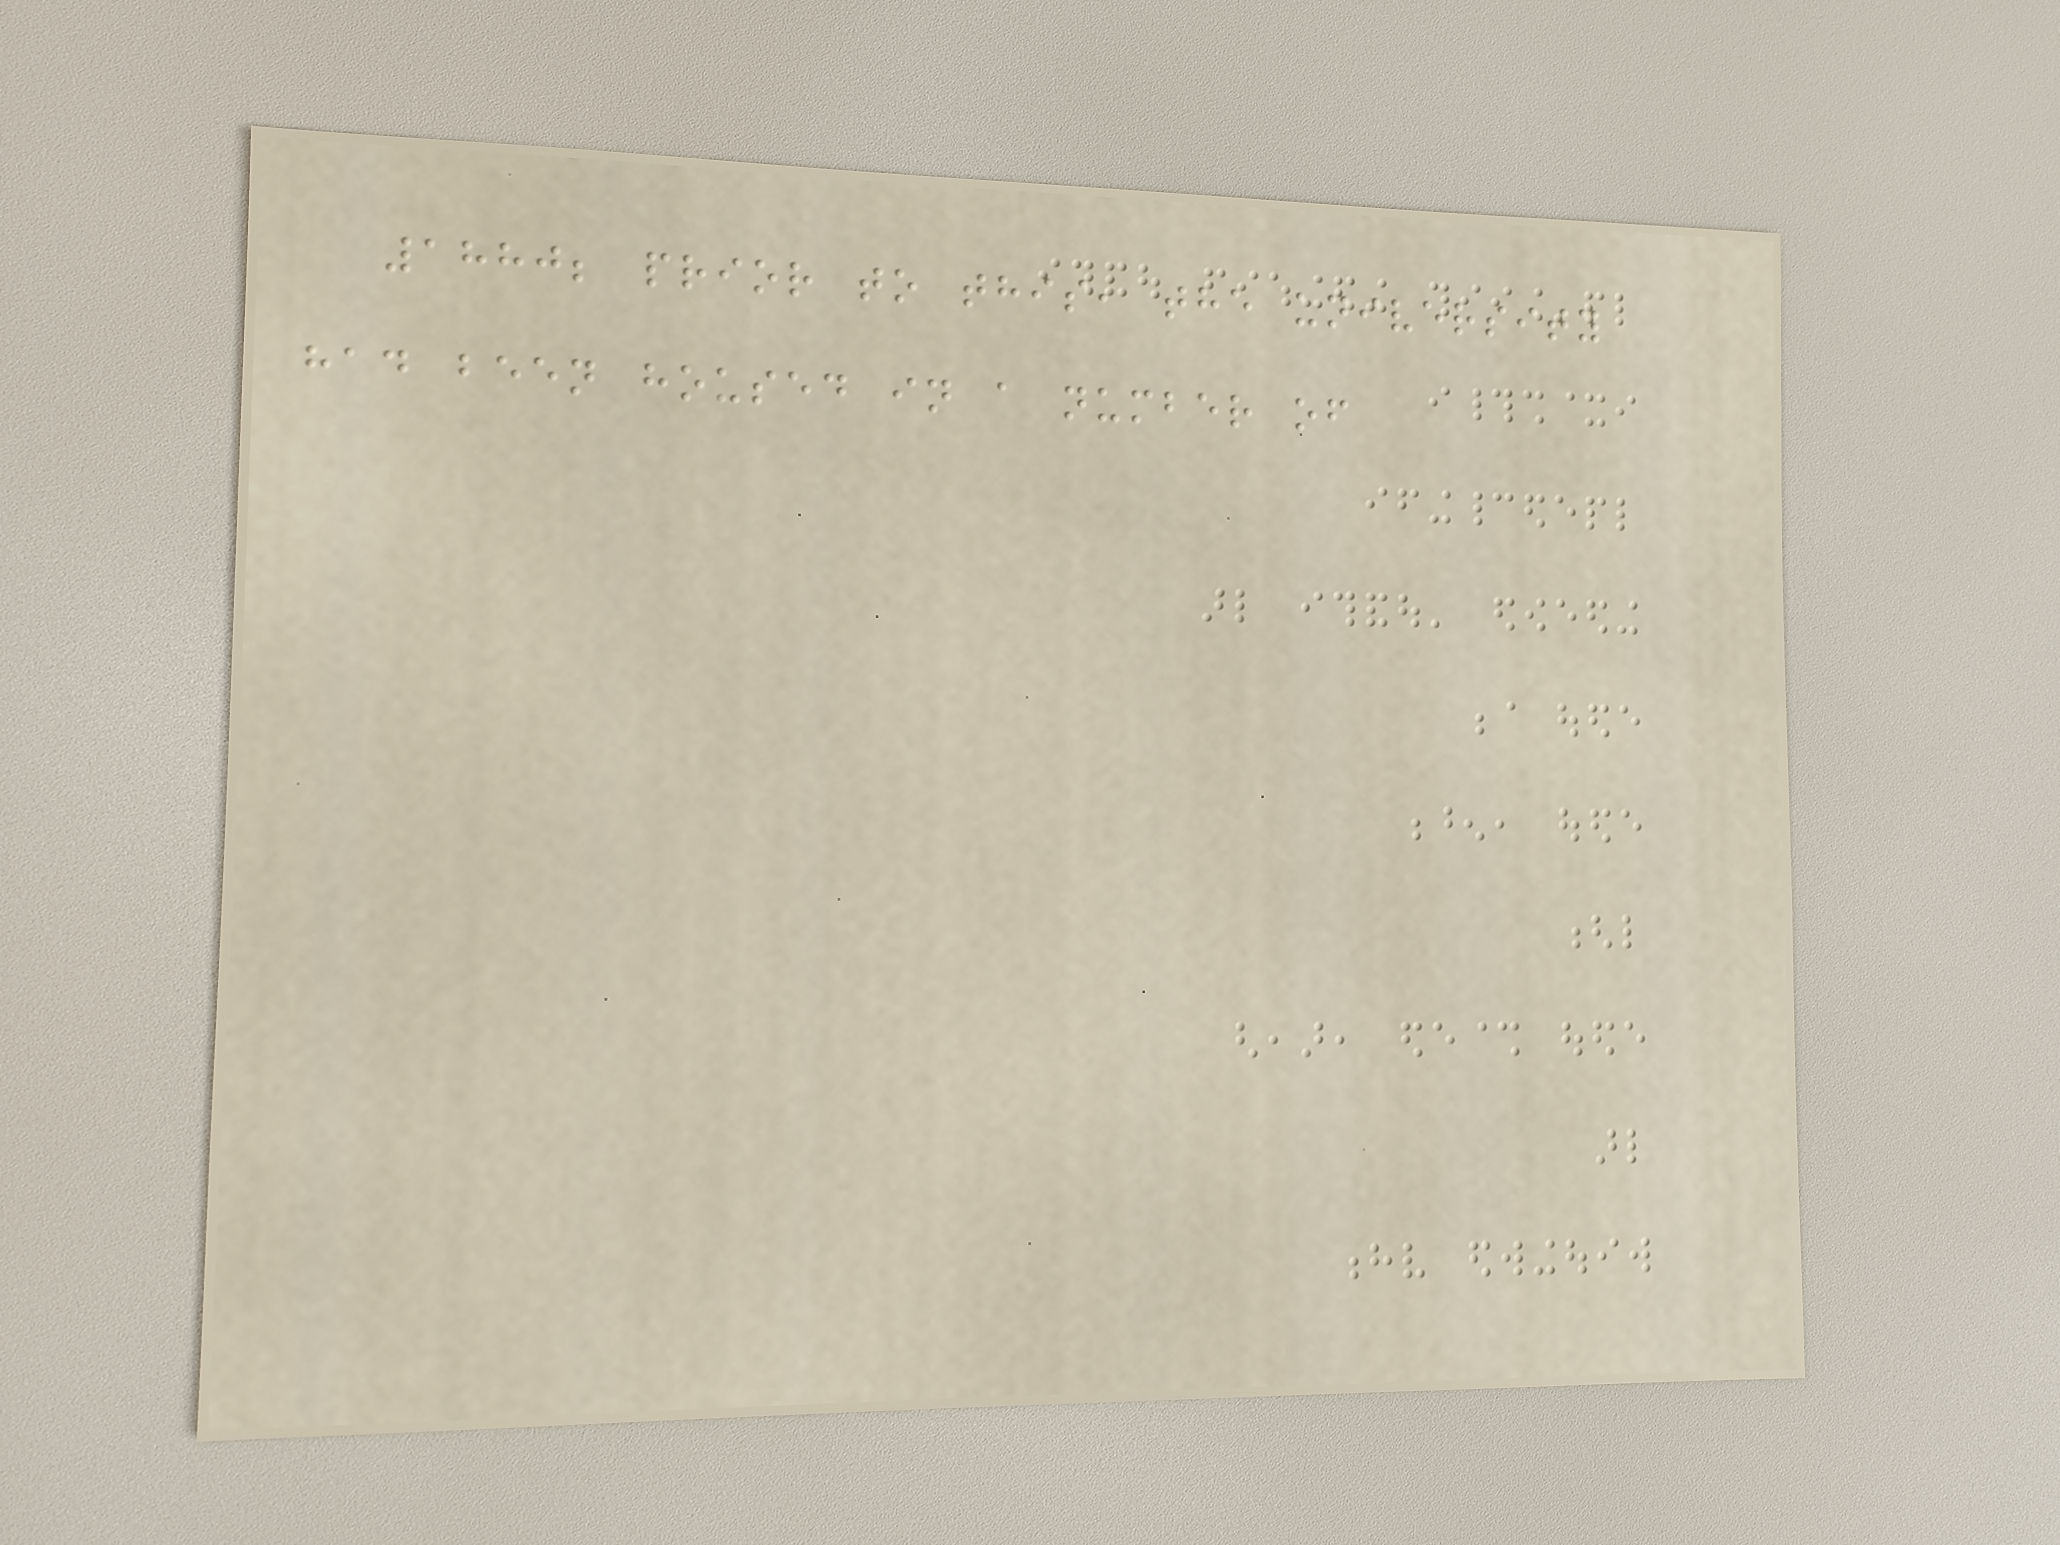1880; prior to this, the university
had been housed in a number of
